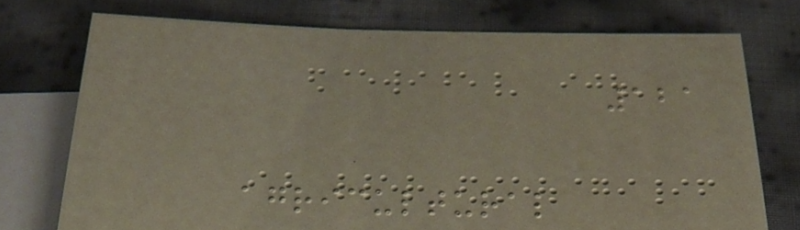121
agricultural
